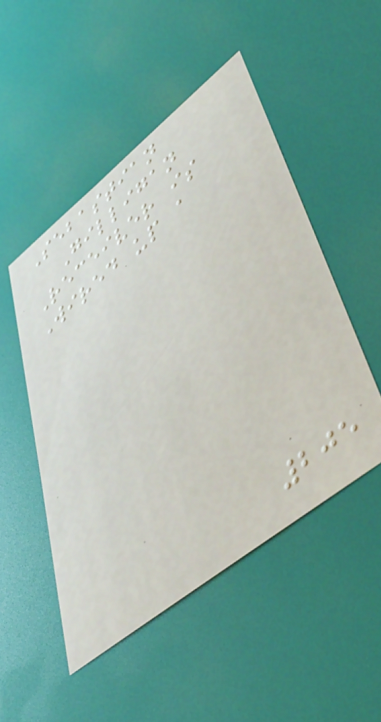Sebastian
Gilligan
Receiver is
Wired up a
205
